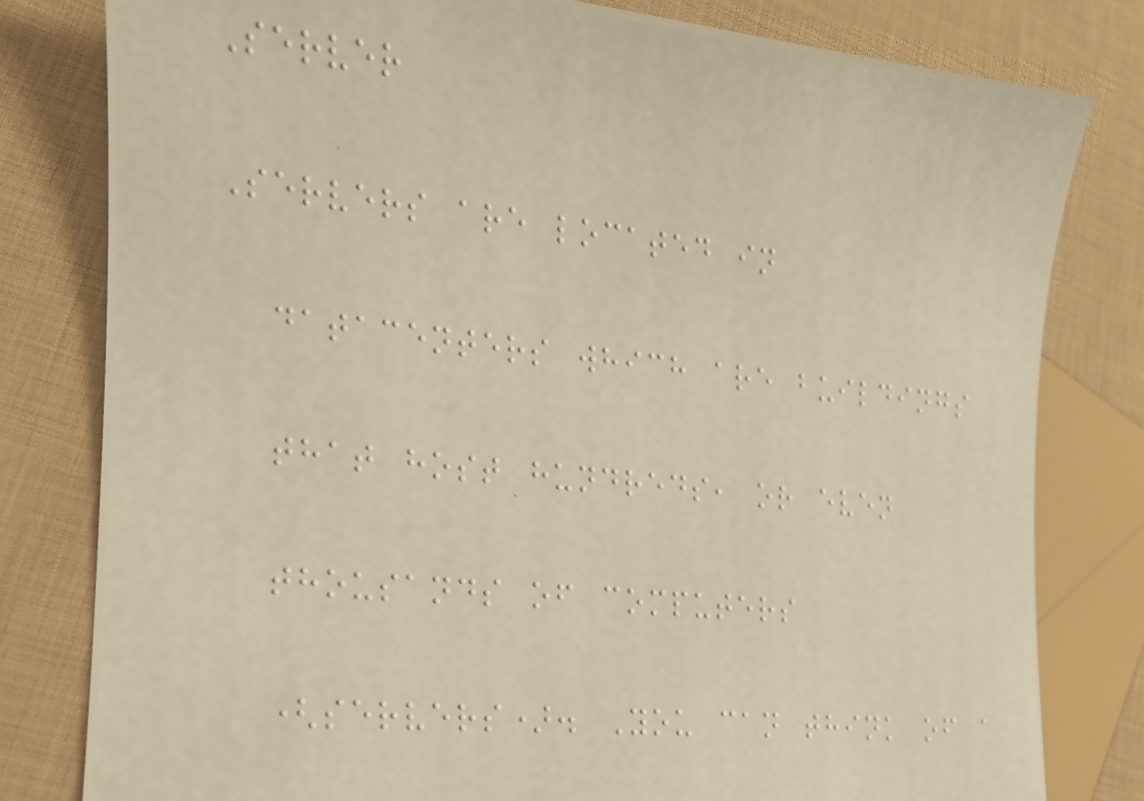Server
Servers are located in
datacenters which are buildings
that host hundreds, or even
thousands of computers
(servers). You can think of a
